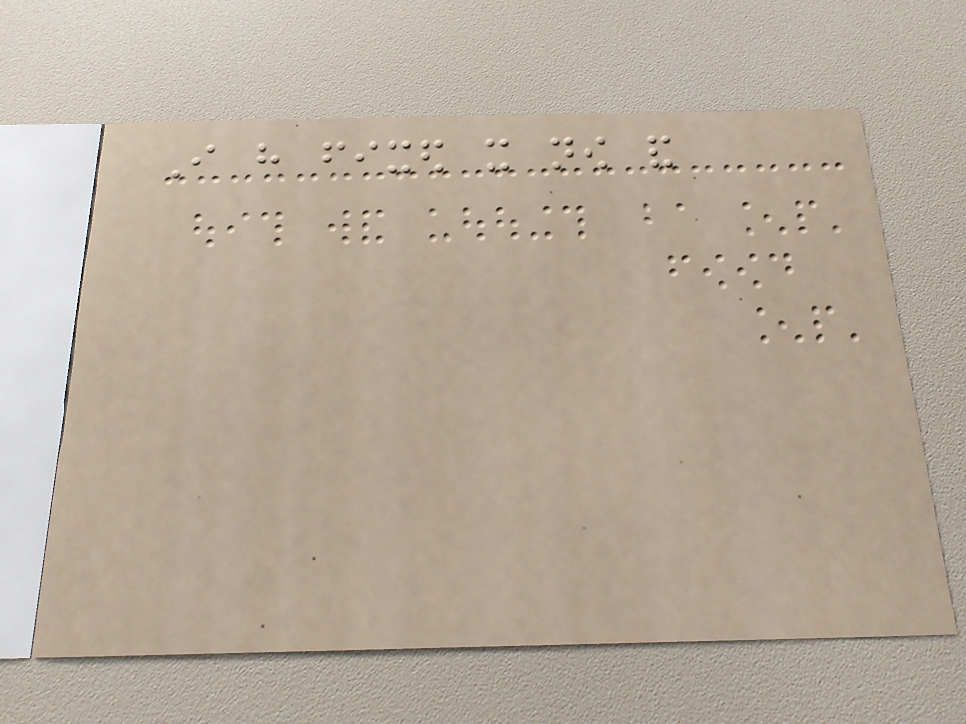I have fixed it now and
